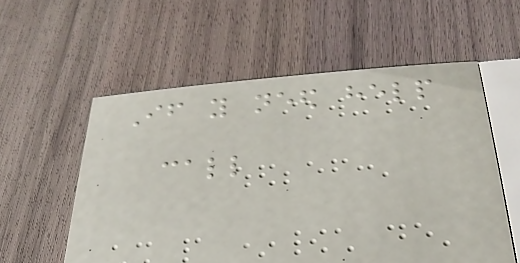If you need help
call
